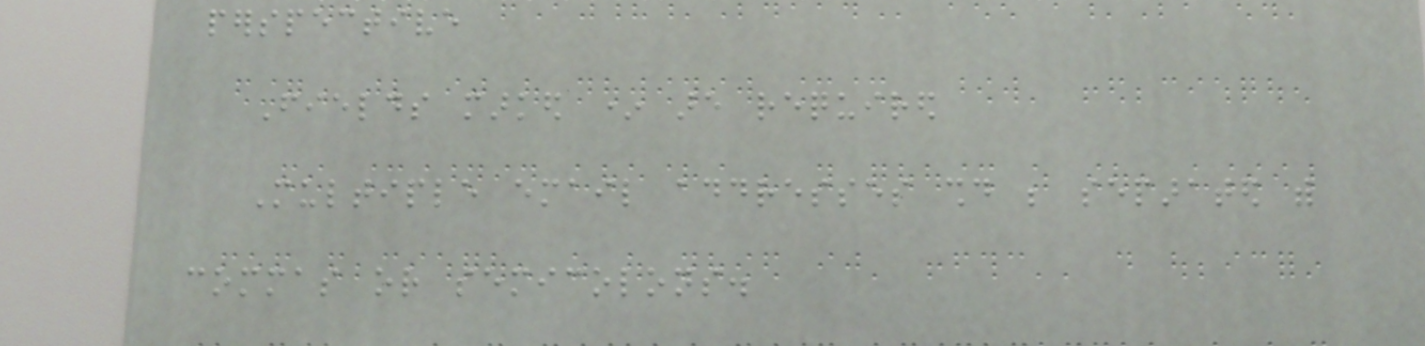perspective
Fields marked * are required
Multiple email addresses should be separated with
commas or semicolons.
